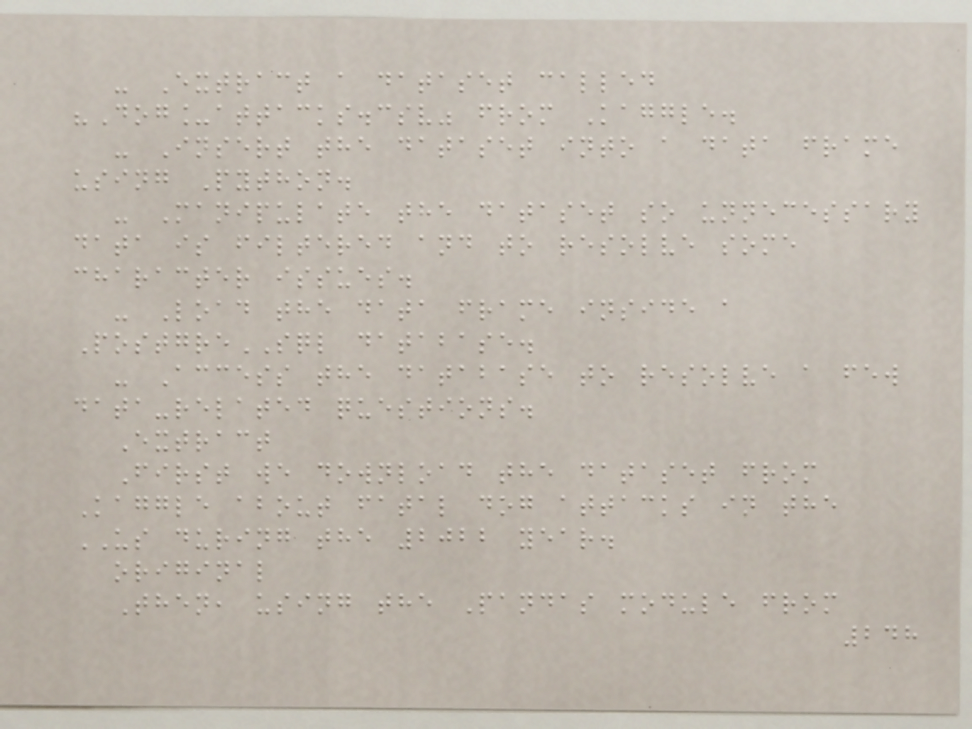- Extract a dataset called
"Dog_attacks.csv" from Kaggle.
- Insert the dataset into a data frame
using Python.
- Manipulate the dataset so unnecessary
data is filtered and to resolve some
character issues.
- Load the data frame inside a
PostgreSQL database.
- Access the database to resolve a few
data-related questions.
Extract
First we download the dataset from
Kaggle about fatal dog attacks in the
US during the 2022 year.
original
Then, using the Pandas module from
248
